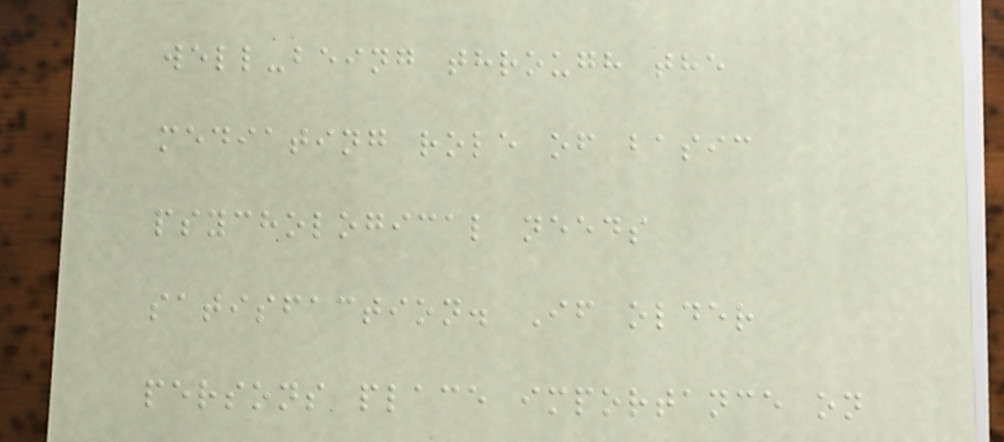well-being through the
mediating role of basic
psychological needs
satisfaction. If older
persons place importance on
